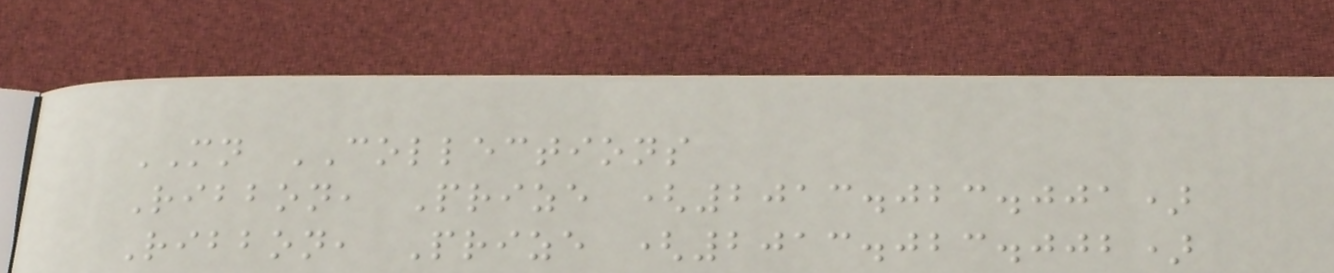MN COLLECTIONS
Ribbon, Prize (2013.023.001)
Ribbon, Prize (2013.023.002)
